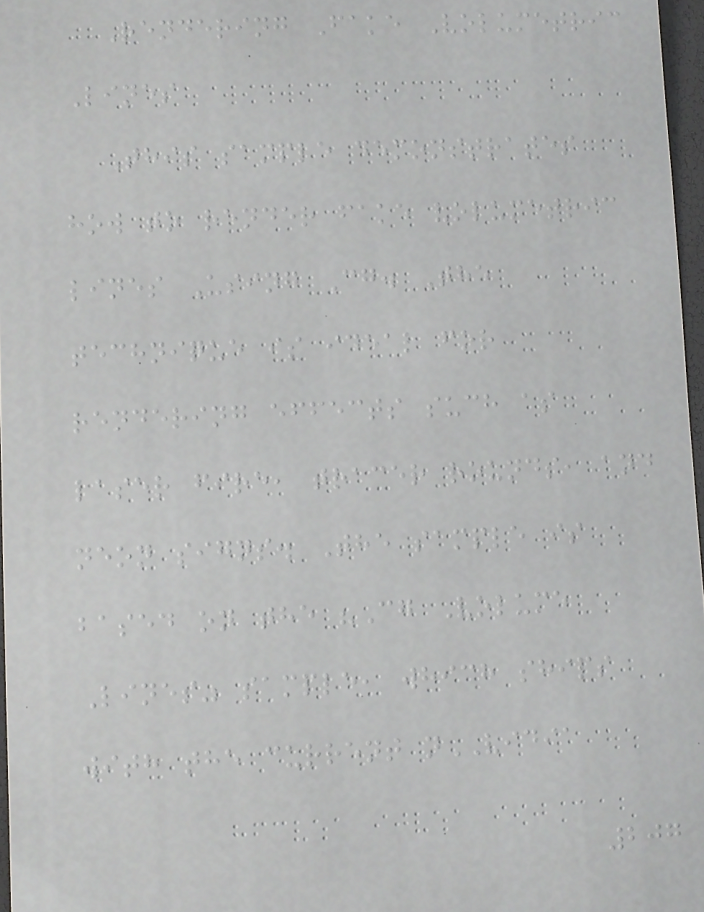Rendering Fake Volumetric
Lines
This sample demonstrates
how to render fake volumetric
lines Using Cg. The
technique is ideal for
rendering effects such as
laser fire, tracer rounds, and
neon signs. The sample is
based on the "Cg Volume
Lines" sample, which ships
with the current nVIDIA
207
